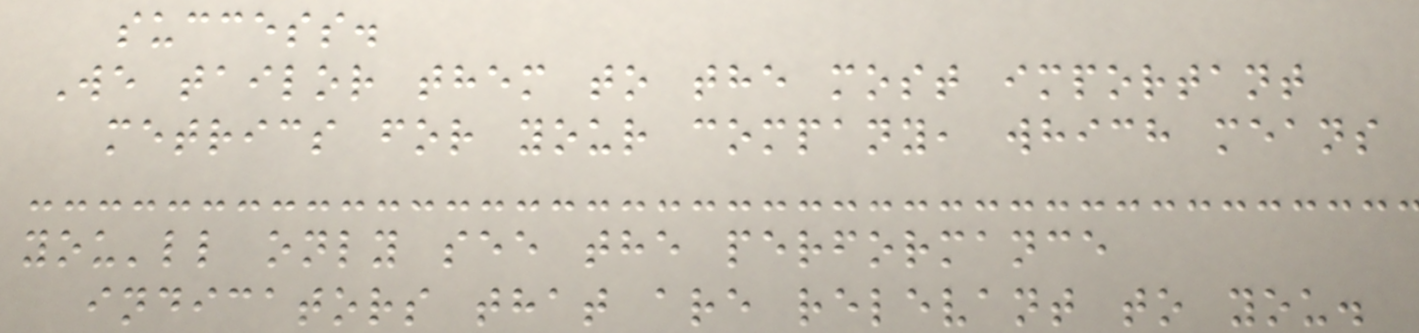success.
We tailor them to the most important
metrics for your company, which means
you'll only see the performance
indicators that are relevant to you.
